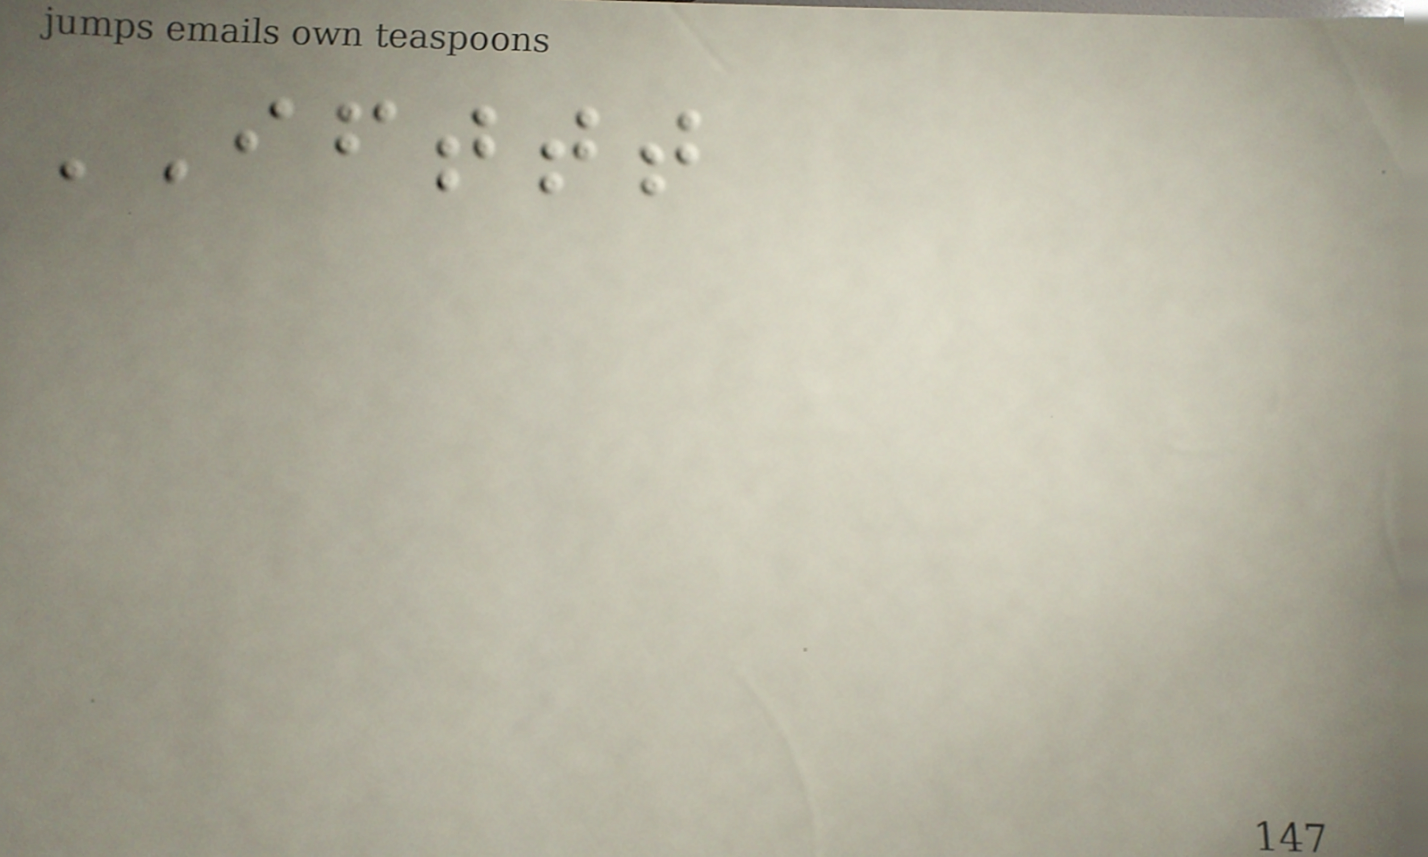IFTTT
